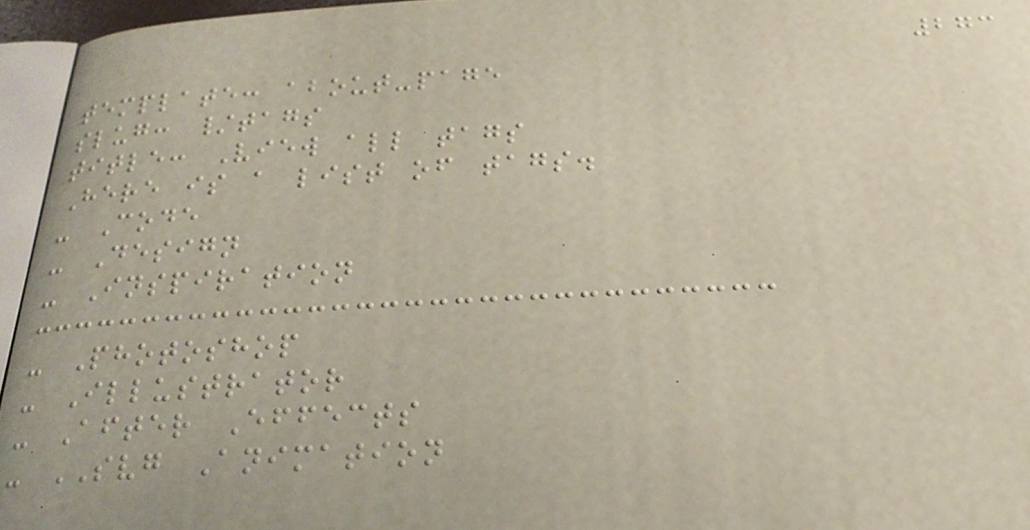273
template: about-page
slug: /tags
title: View all tags
Here is a list of tags.
- Code
- Design
- Inspiration
- Photoshop
- Illustrator
- After Effects
- SVG Animation
